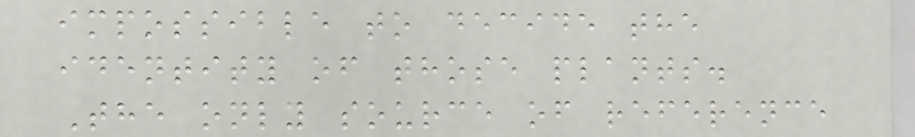impossible to decide the
identity of those plants.
The only source of reference
